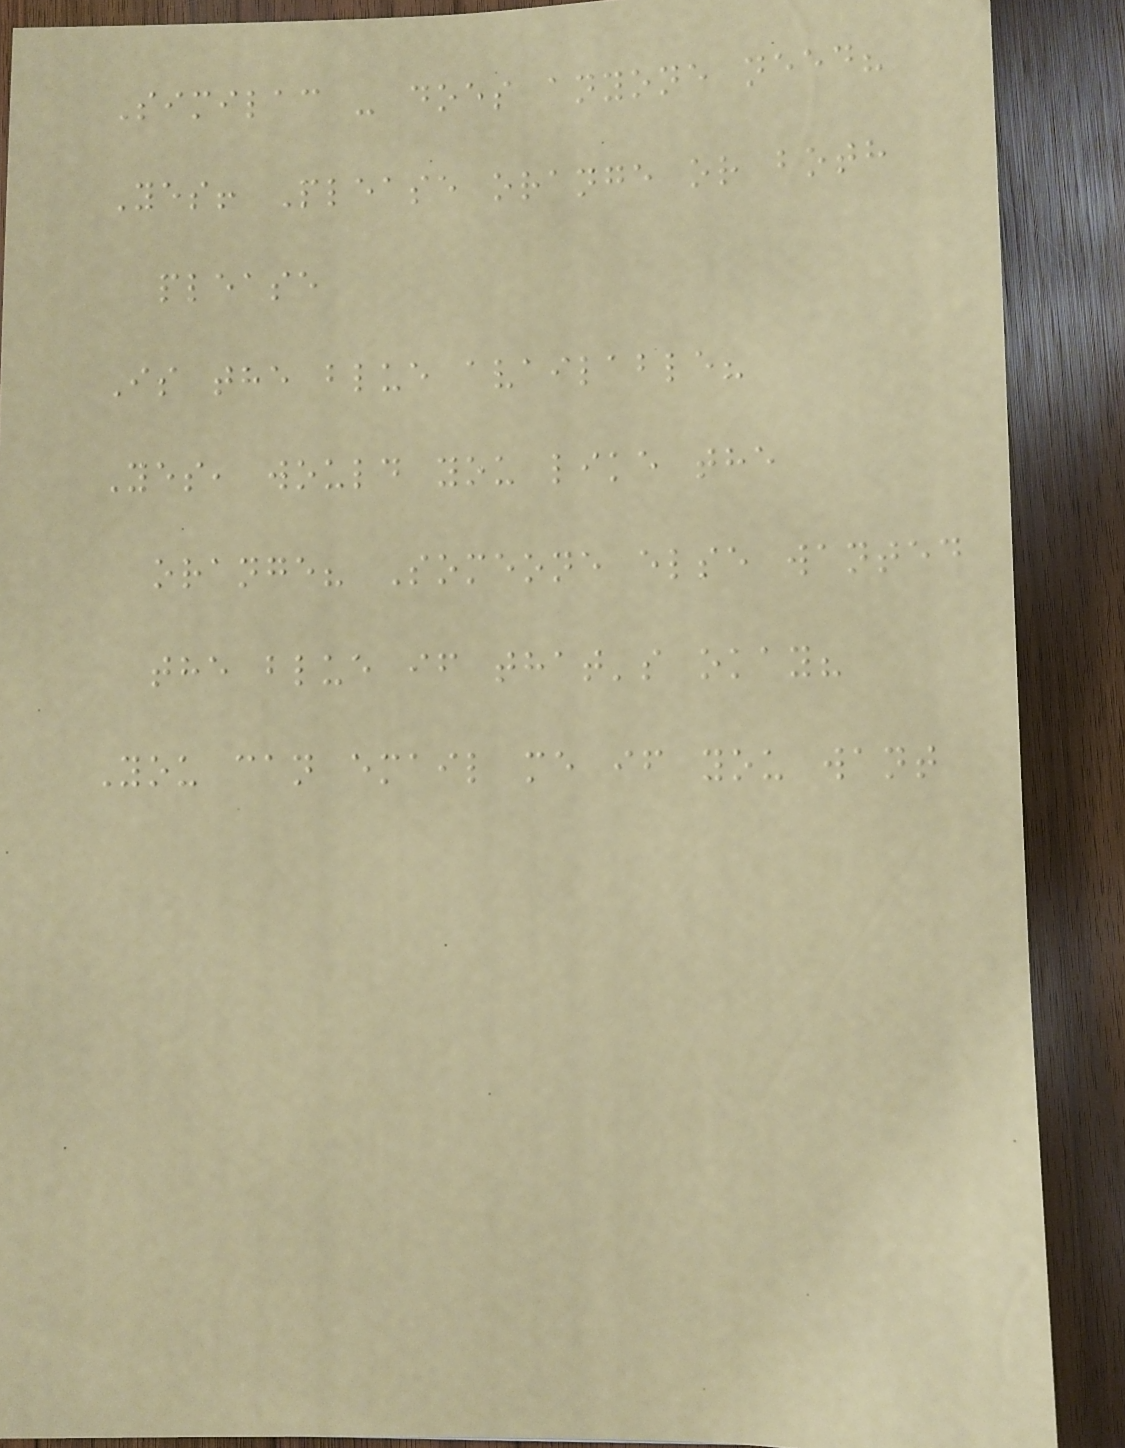Similac - does anyone need?
Yes! Please orange or both
please
Is the blue available?
Yes, would you like the
orange? Someone else wanted
the blue if that's okay?
You can email me if you want
